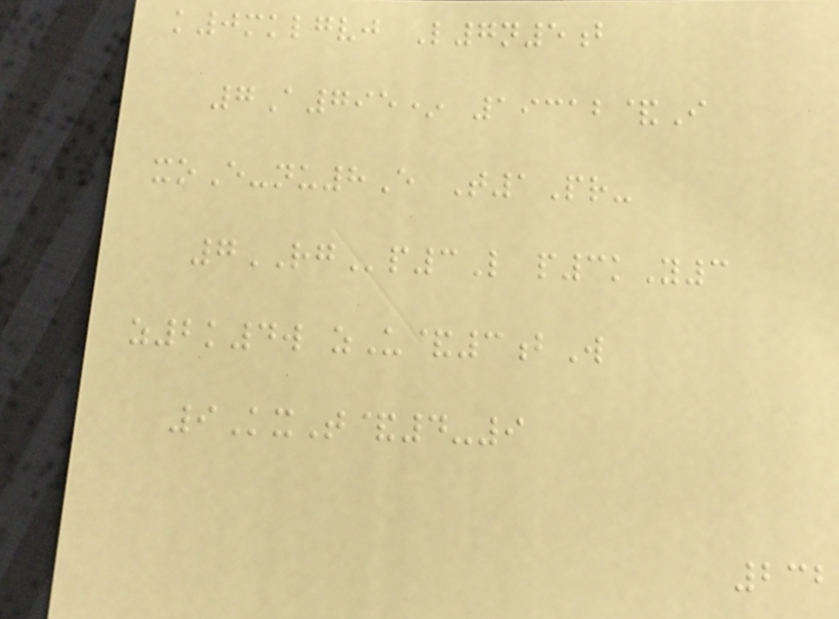k0mklgvj L7n5b
7A795* 19312&I
xoE-nu8E T1Pr-
7RGp3L p3kY3
z2k4w zU&3bW
9KxT&4-9
232
